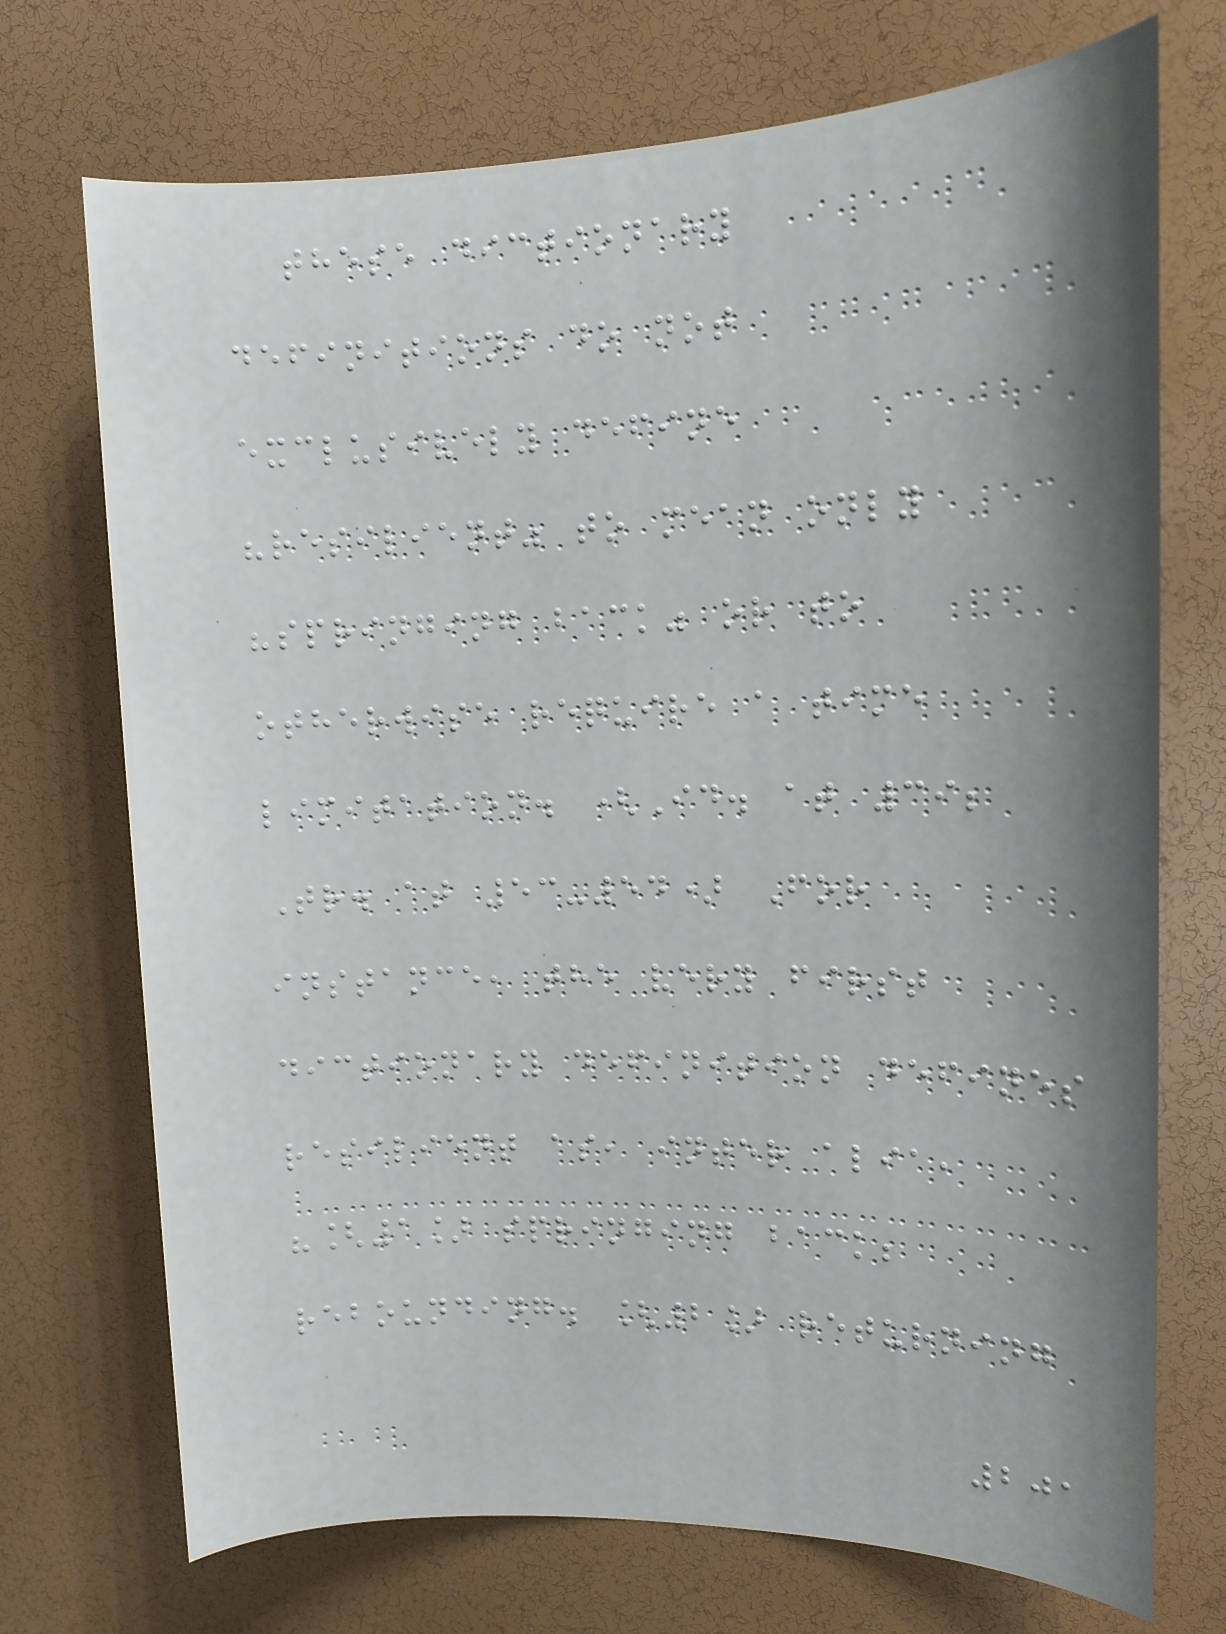these dictionary
definitions do not
exclusively define
"resilient" to mean only
"springing back" or to
otherwise require a time
limitation. (Id. at 39;
Tr. at 53-54) For
instance, the very first
dictionary definition defines
resilient as, inter alia,
"[1] springing back;
rebounding. [2] returning
201
